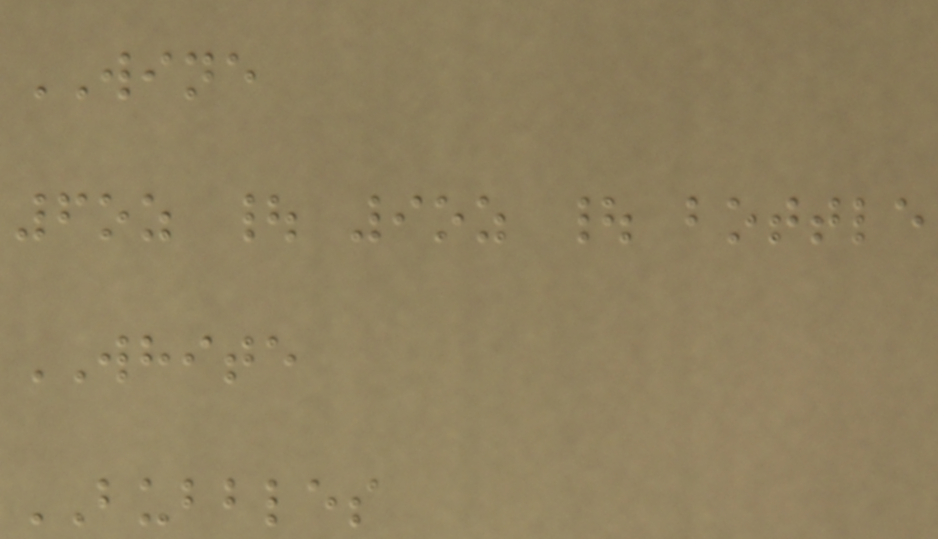WINE
6oz | 9oz | bottle
WHITE
BUBBLES
